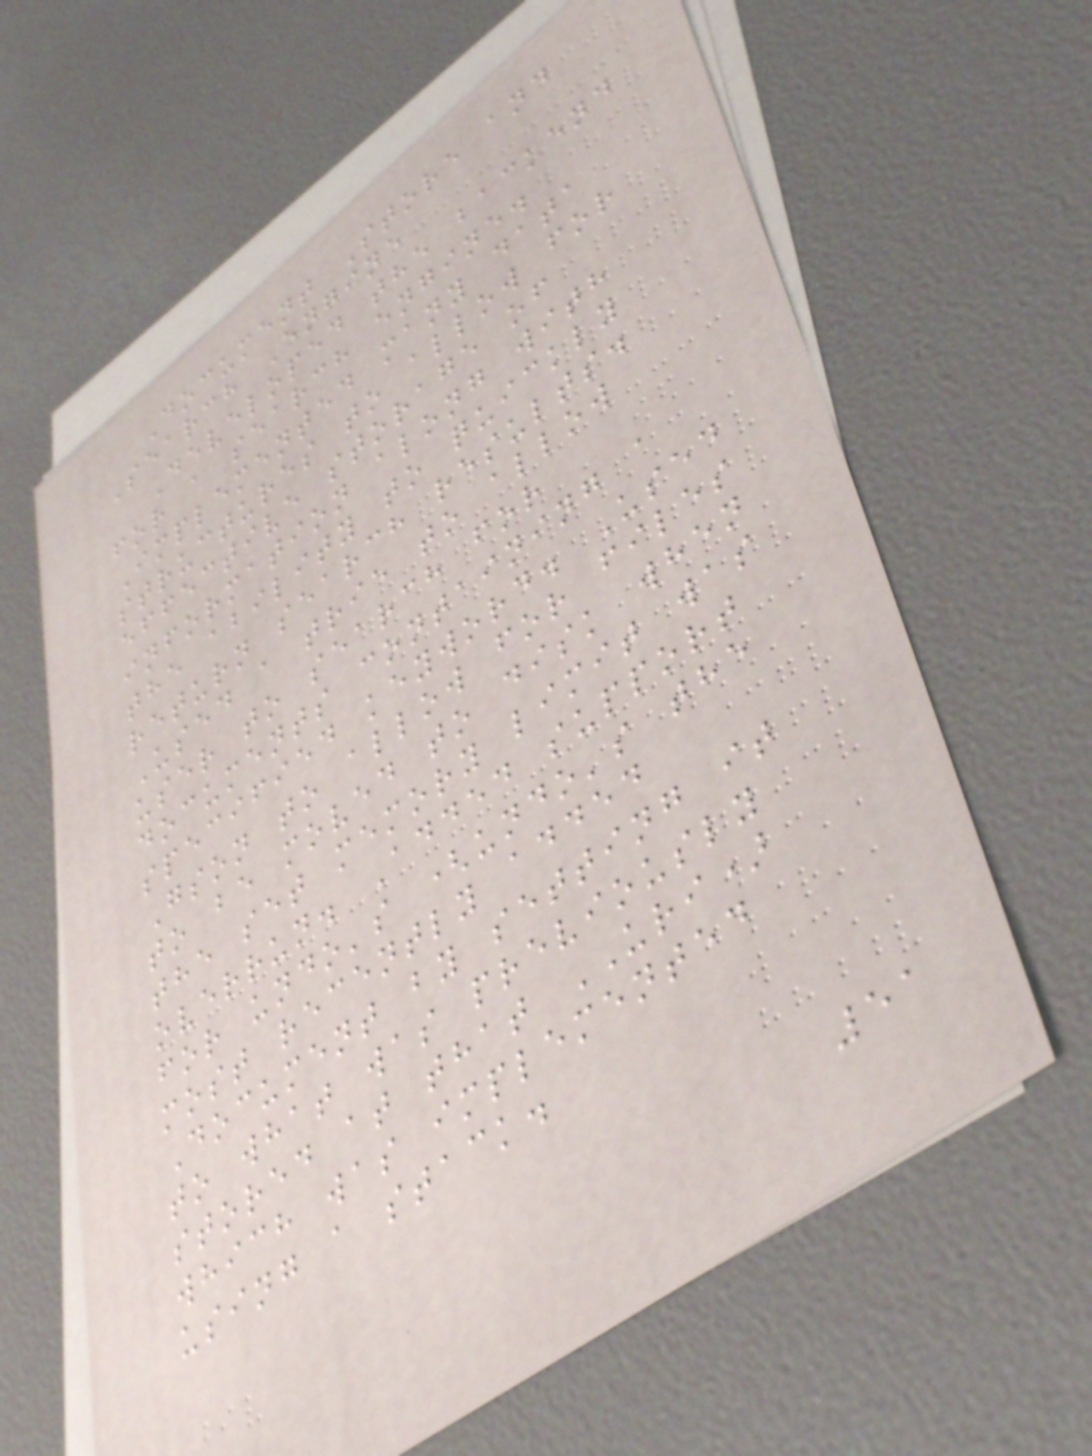Document Store and
Search Engine
Developed the backend
for a search engine.
Implemented many data
structures to allow for
effective storage of
information along with
the ability to quickly
return search results.
Used a trie to allow
user to search for
documents containing a
specified keyword. Used
Gson to allow for files
to be moved to disk when
the set memory limit was
overrun. Added support
for undo's (undo's the
most recently added
Document by setting it
to what was previously
stored at that URI)
which was implemented
using a stack.
51
